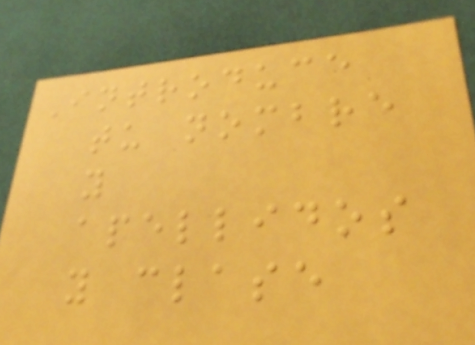Introduce
tu nombre
y
apellidos
y clase
